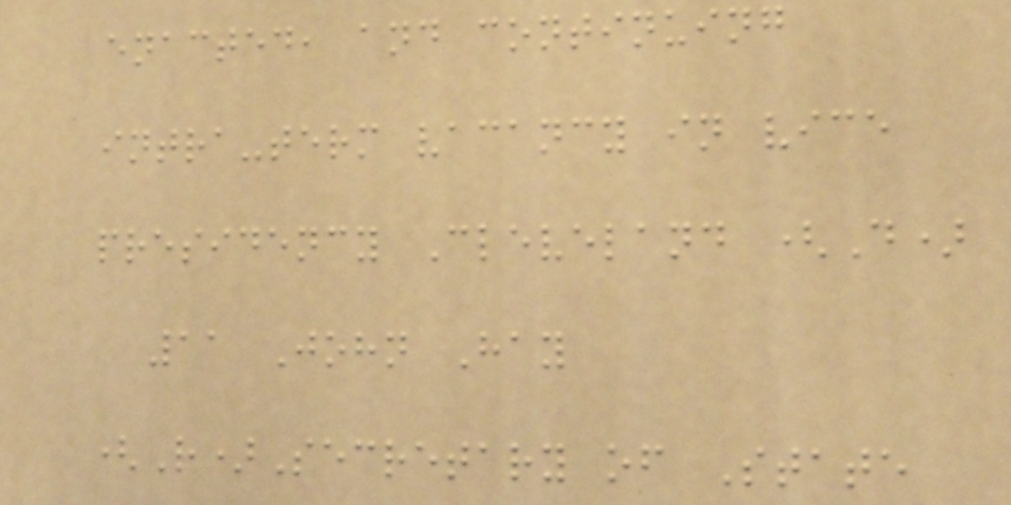enacted, and continuing
intra-term vacancy in vice
presidency Cleveland (D)
11 John Hay
(R)Secretary of State
